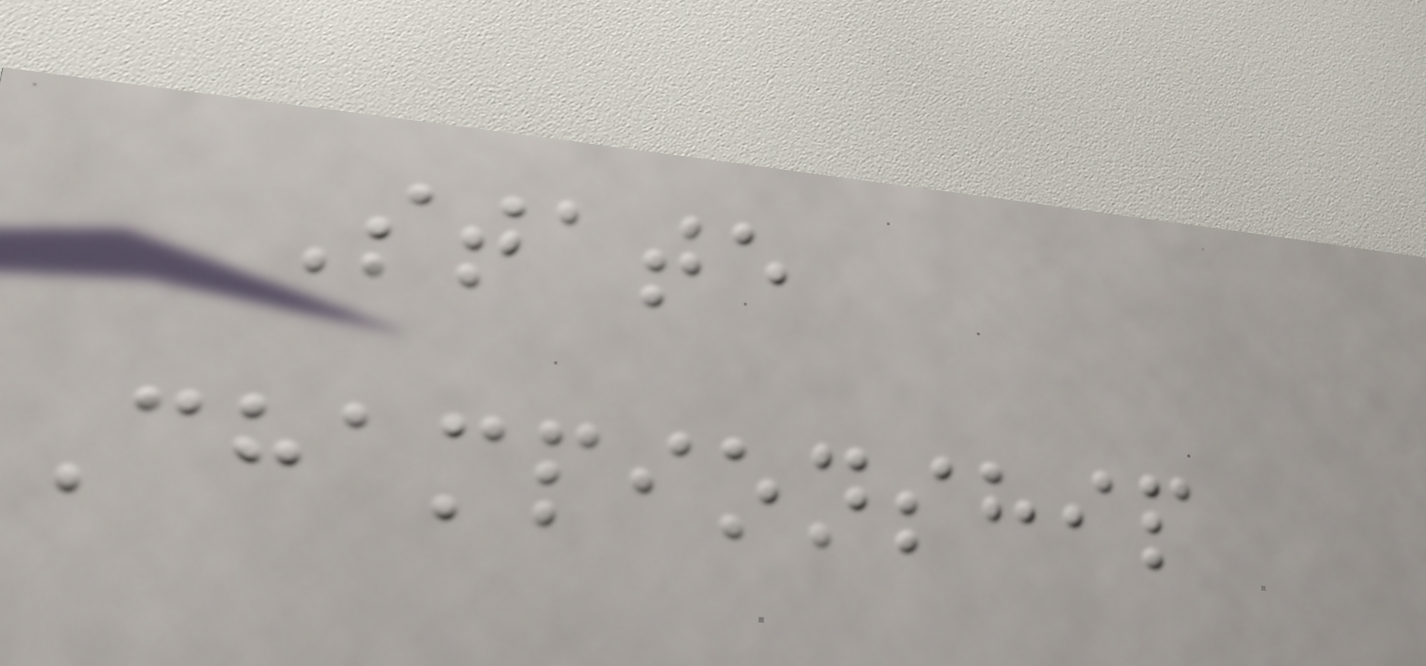State
Championship
